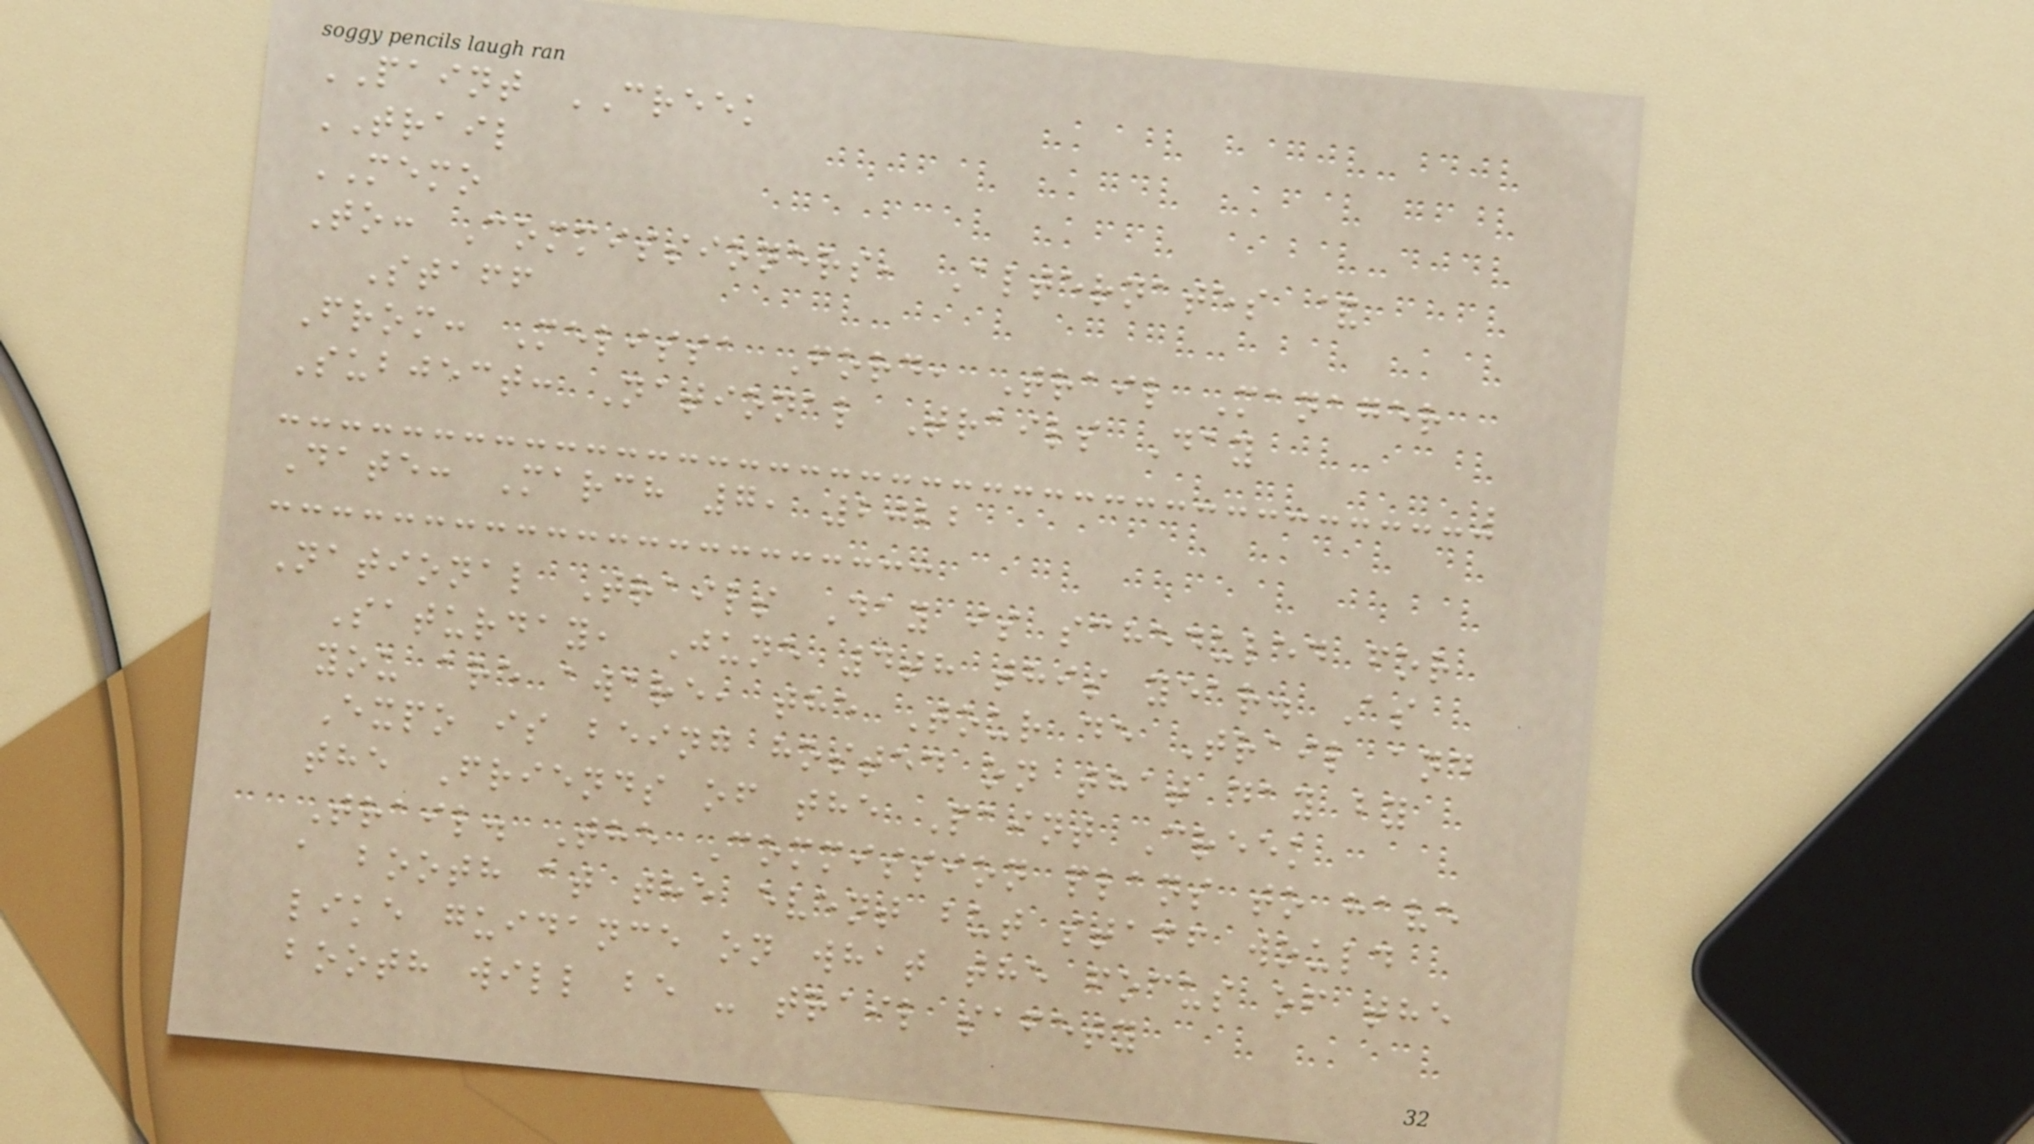PAINT CREEK
TRAIL
MEMO
To: Commissioners, Alternates &
Staff
From: Melissa Ford, Trail Manager
Subject: National Trails Day
Date: March 7, 2022
National Trails Day is scheduled for
Saturday, June 4th this year. As
you are aware, the Tour de Trail and
Expo is being hosted on that day by
the Friends of the Paint Creek
Trail. The Commission plans to have
a booth at the event but staff would
like guidance on what the focus of the
booth will be - trail safety
